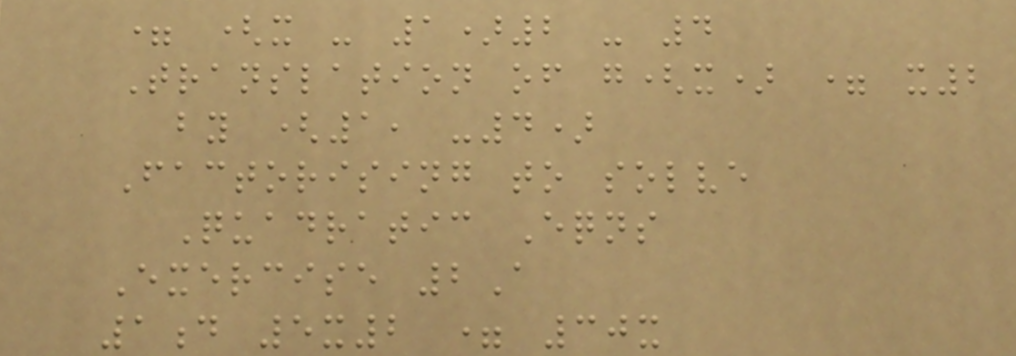= (x - 1)2 - 4
Translation of g(x) = x2
by (1, -4)
Factorising to solve
Quadratic Eqns
Exercise 2A
1d 5x2 = 30x
